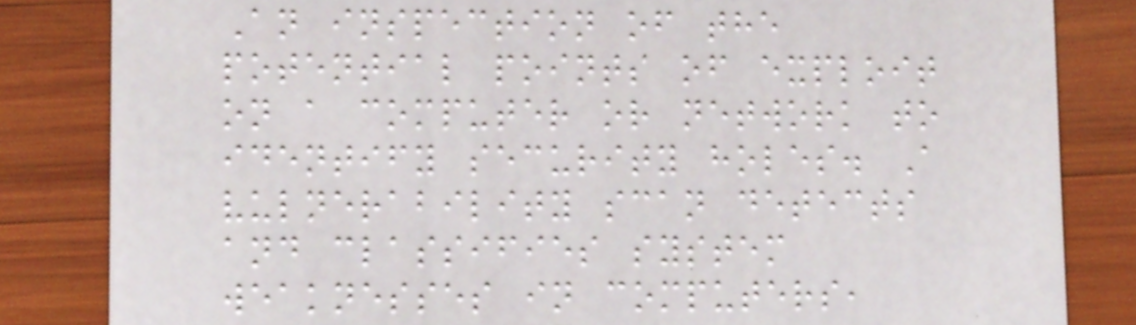An inspection of the
potential points of exploit
on a computer or network to
identify security holes. A
vulnerability scan detects
and classifies system
weaknesses in computers,
